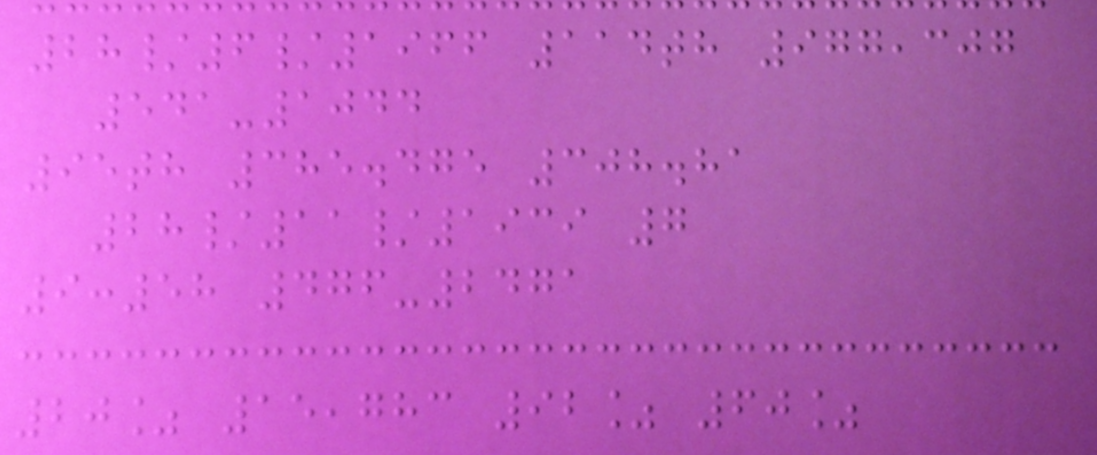28/6/1966 114th 977,307
541-1044
95th 385.475 308.81
28/11/1939 7
9:58 476-2471
20% 15,783 92% 60%
